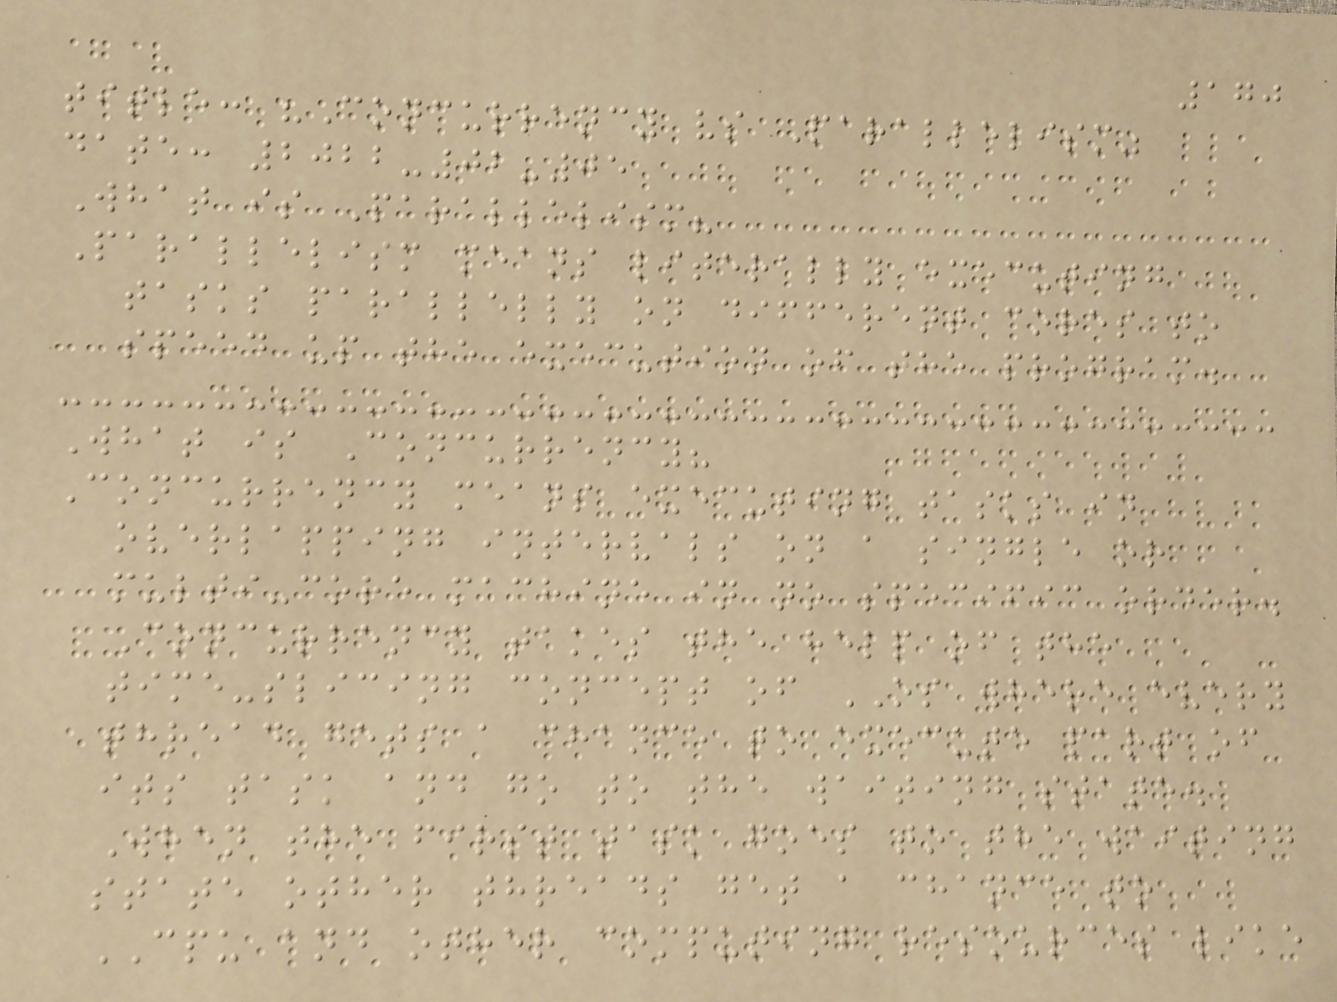170
title: "Concurrency vs Parallelism"
date: 2022-02-05
What is Parallelism?
Parallelism means literally executing
tasks parallelly on different cores to
speed up the execution of the program.
What is Concurrency?
Concurrency means executing tasks in
overlapping intervals on a single or
multi-core machine in no specific order.
Concurrency takes the help of the
time-slicing concept of OS where every
thread gets a chance to execute part of
its task and go to the waiting state.
When the first task goes to the waiting
state other threads get a chance to
CPU and other computing resources like
